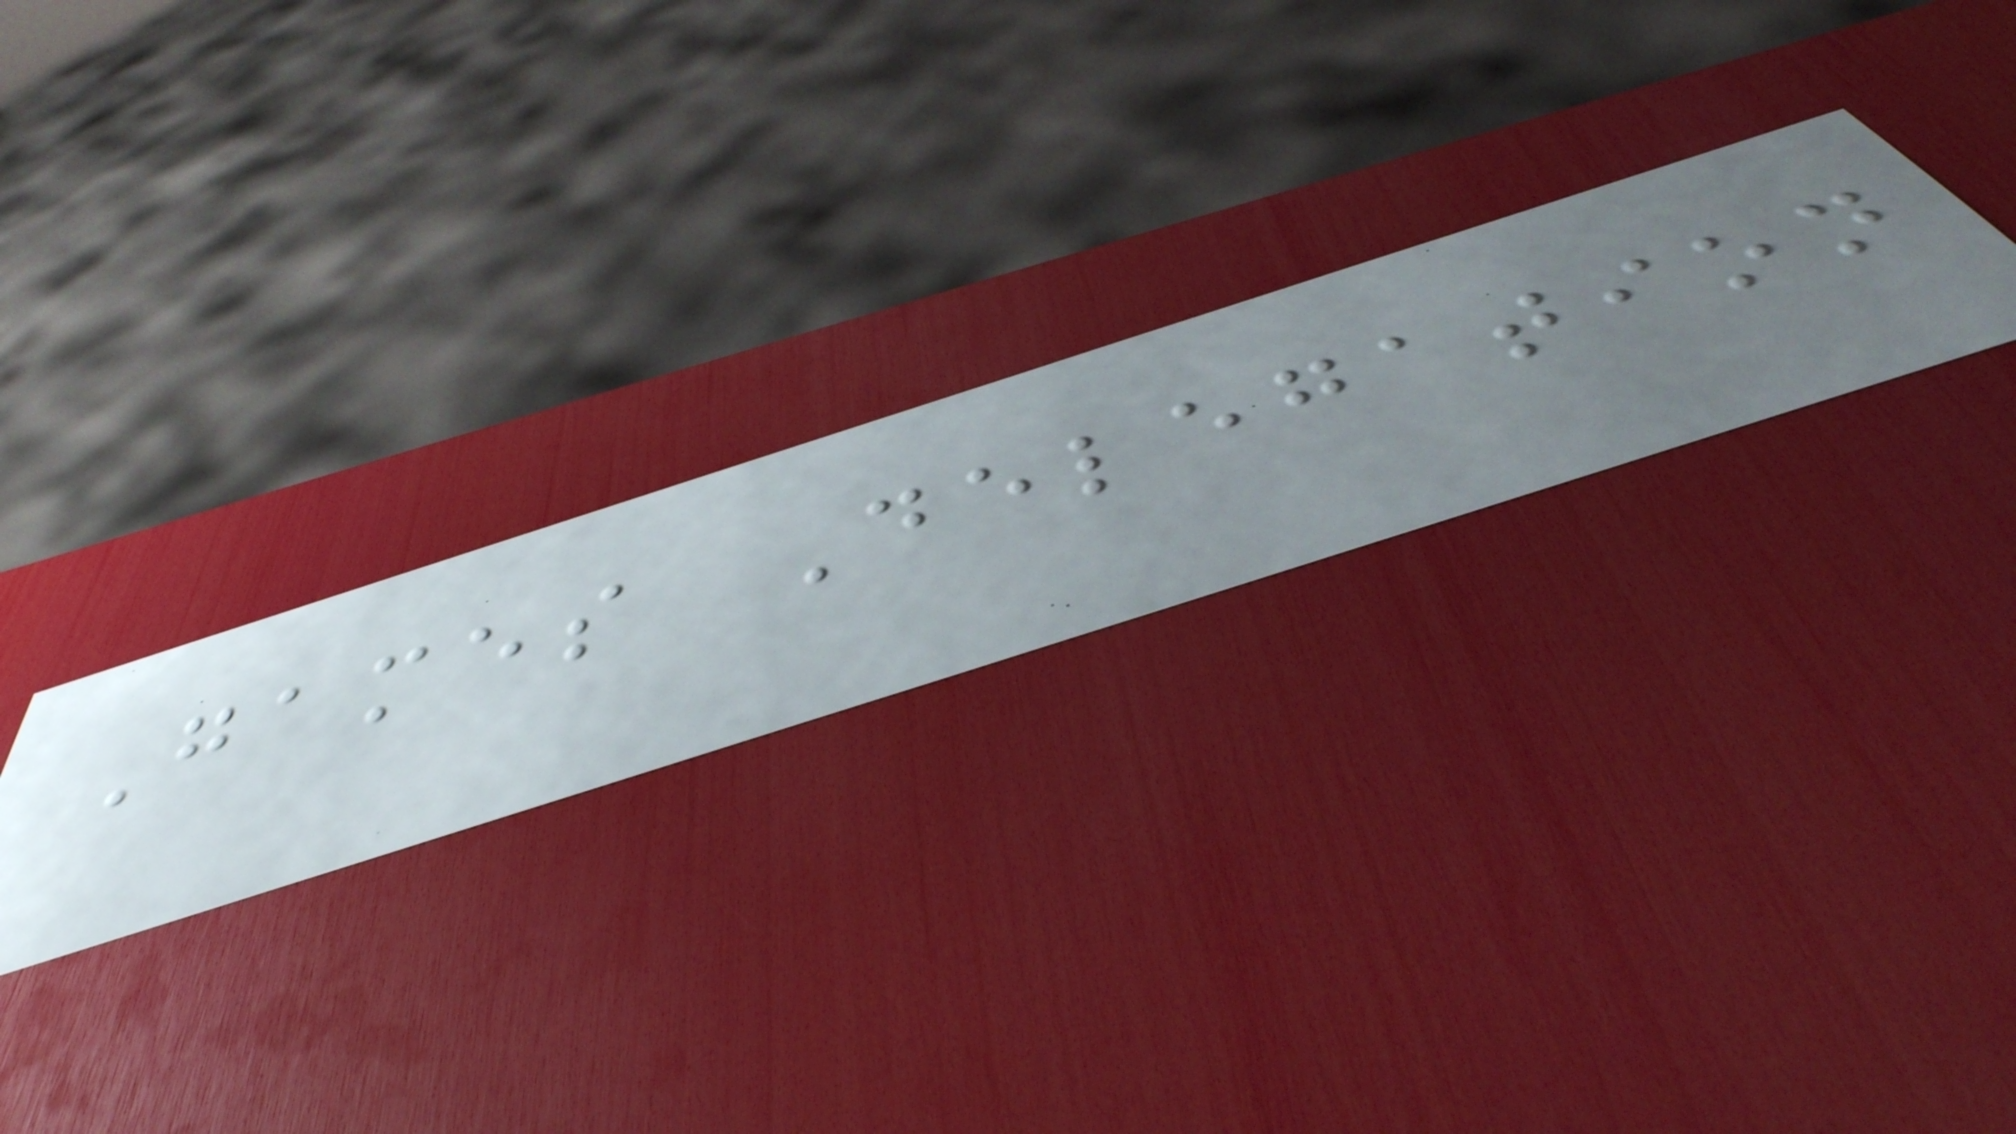Games Delegation
